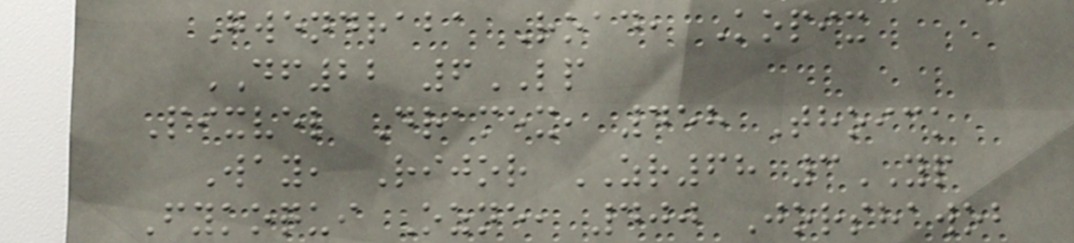Gwendraba Road, Kopix
DF22 6LP
Pixvel Dramex, 458 Thoick
Way, Rijor ZR68 3YP
Fykoqui Ozne, 400 Jorshawob
